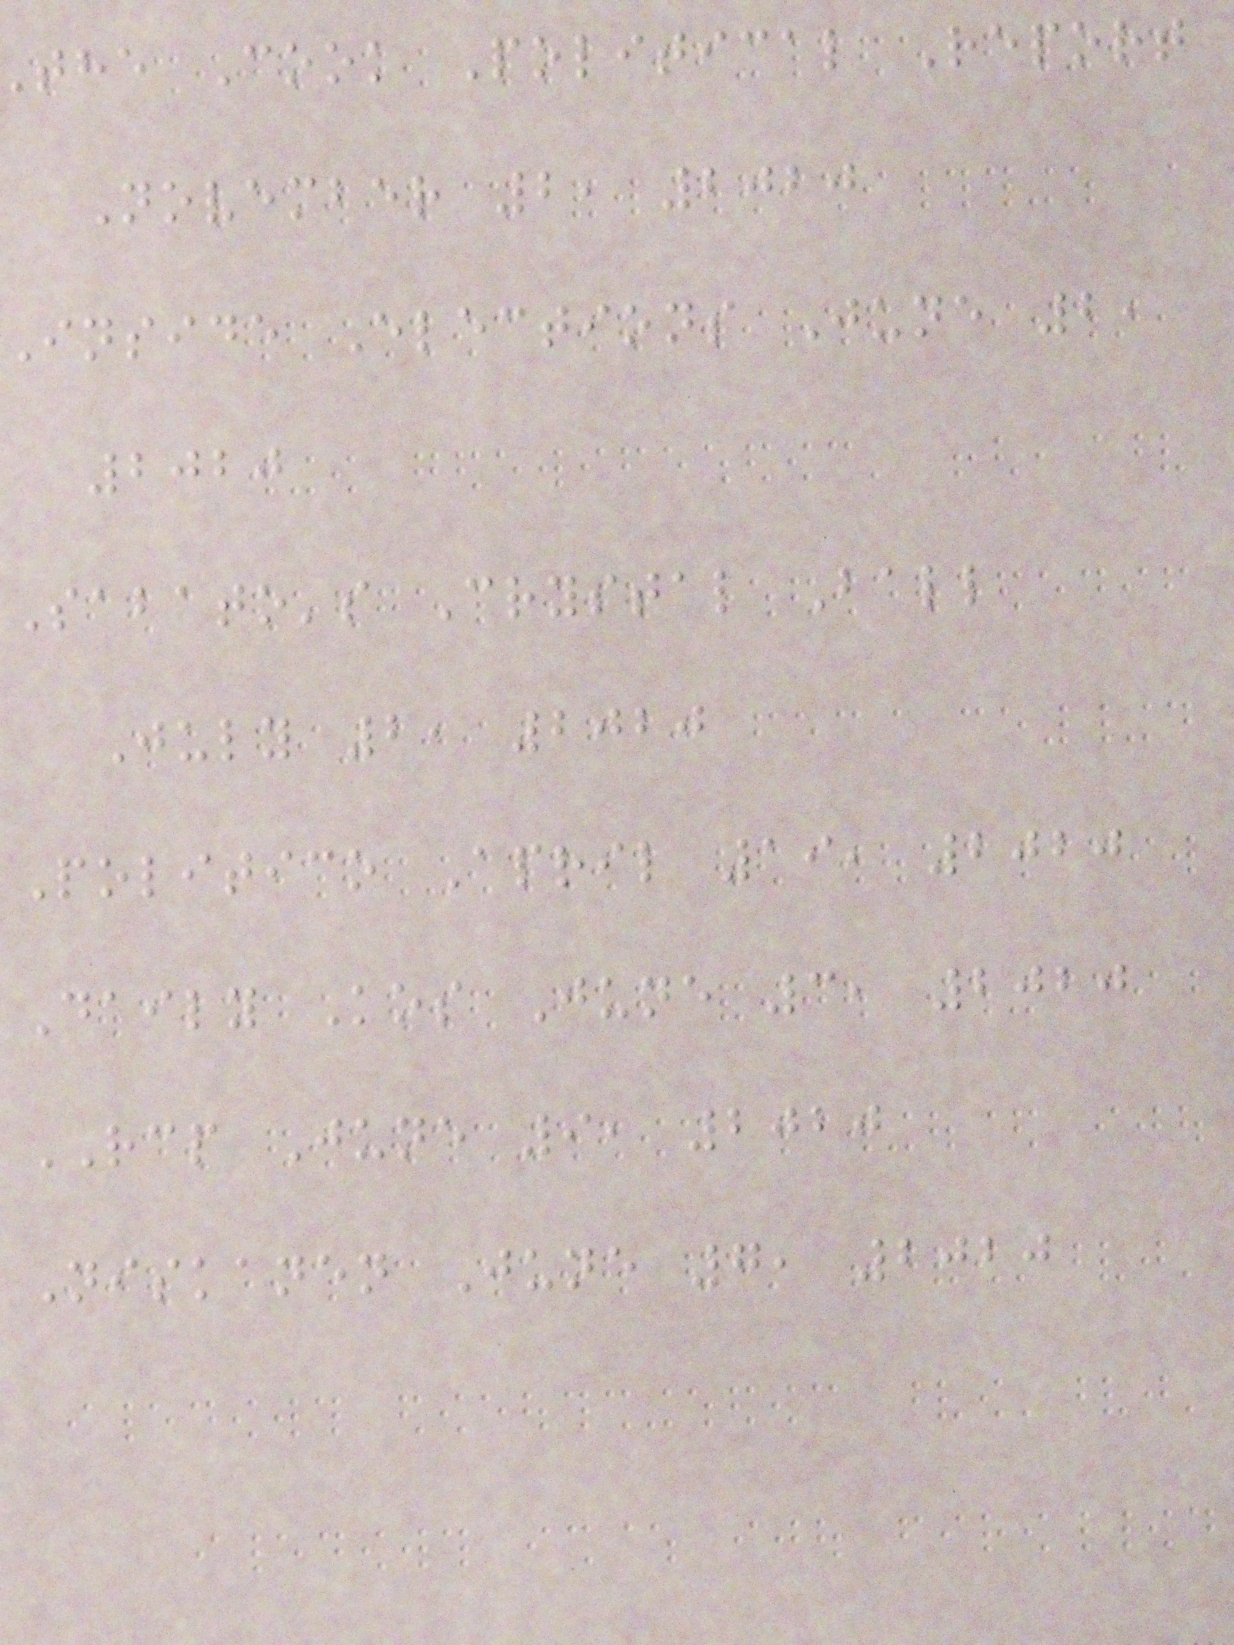the Cook Political Report
November 2, 2020
Inside Elections June 2,
2020
Sabato's Crystal Ball
July 2, 2020
Politico April 19, 2020
Daily Kos June 3, 2020
RCP June 9, 2020
Niskanen June 7, 2020
